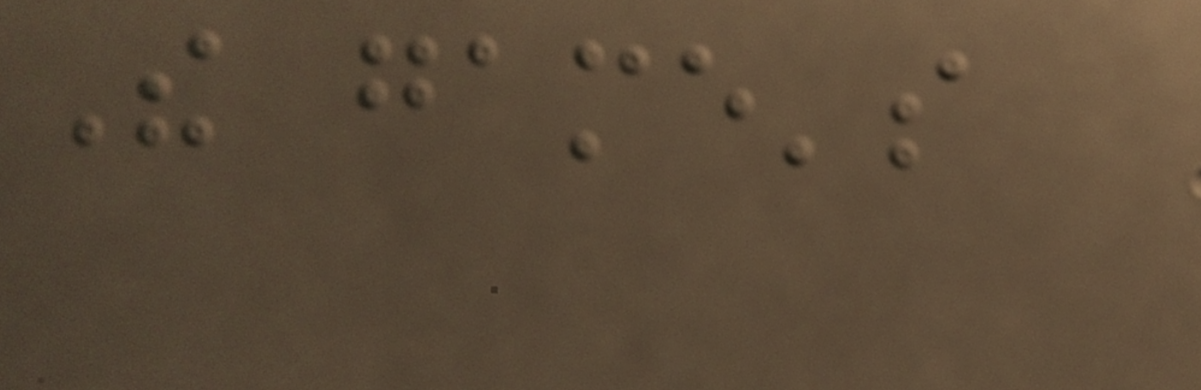The game's
